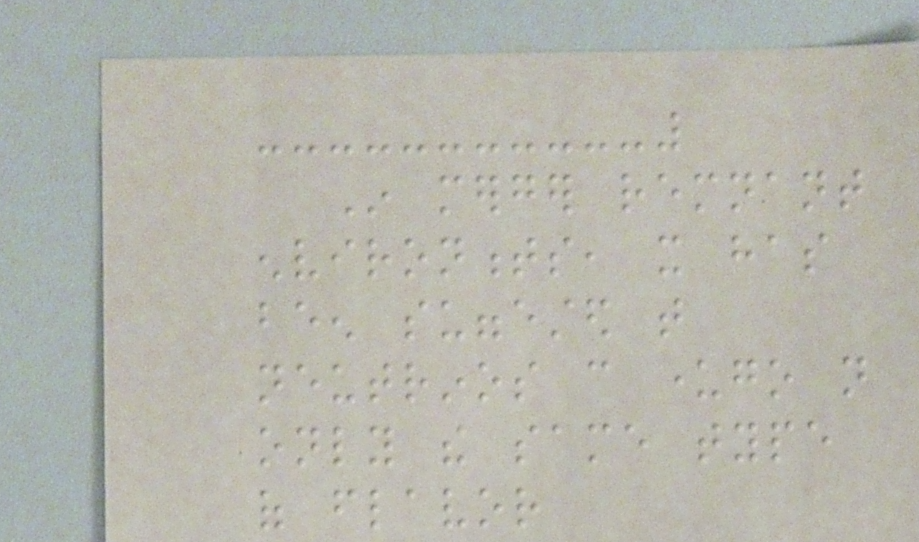In merger remnant
environments, it has
been suggested that
neutrinos can undergo not
only the same type
of flavor
